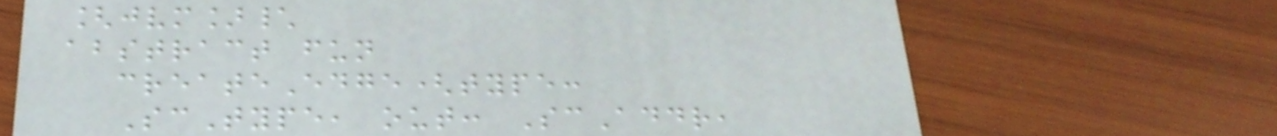[jvm]\
abstract fun
createEdge(type:
ScType, out: ScAddr,
